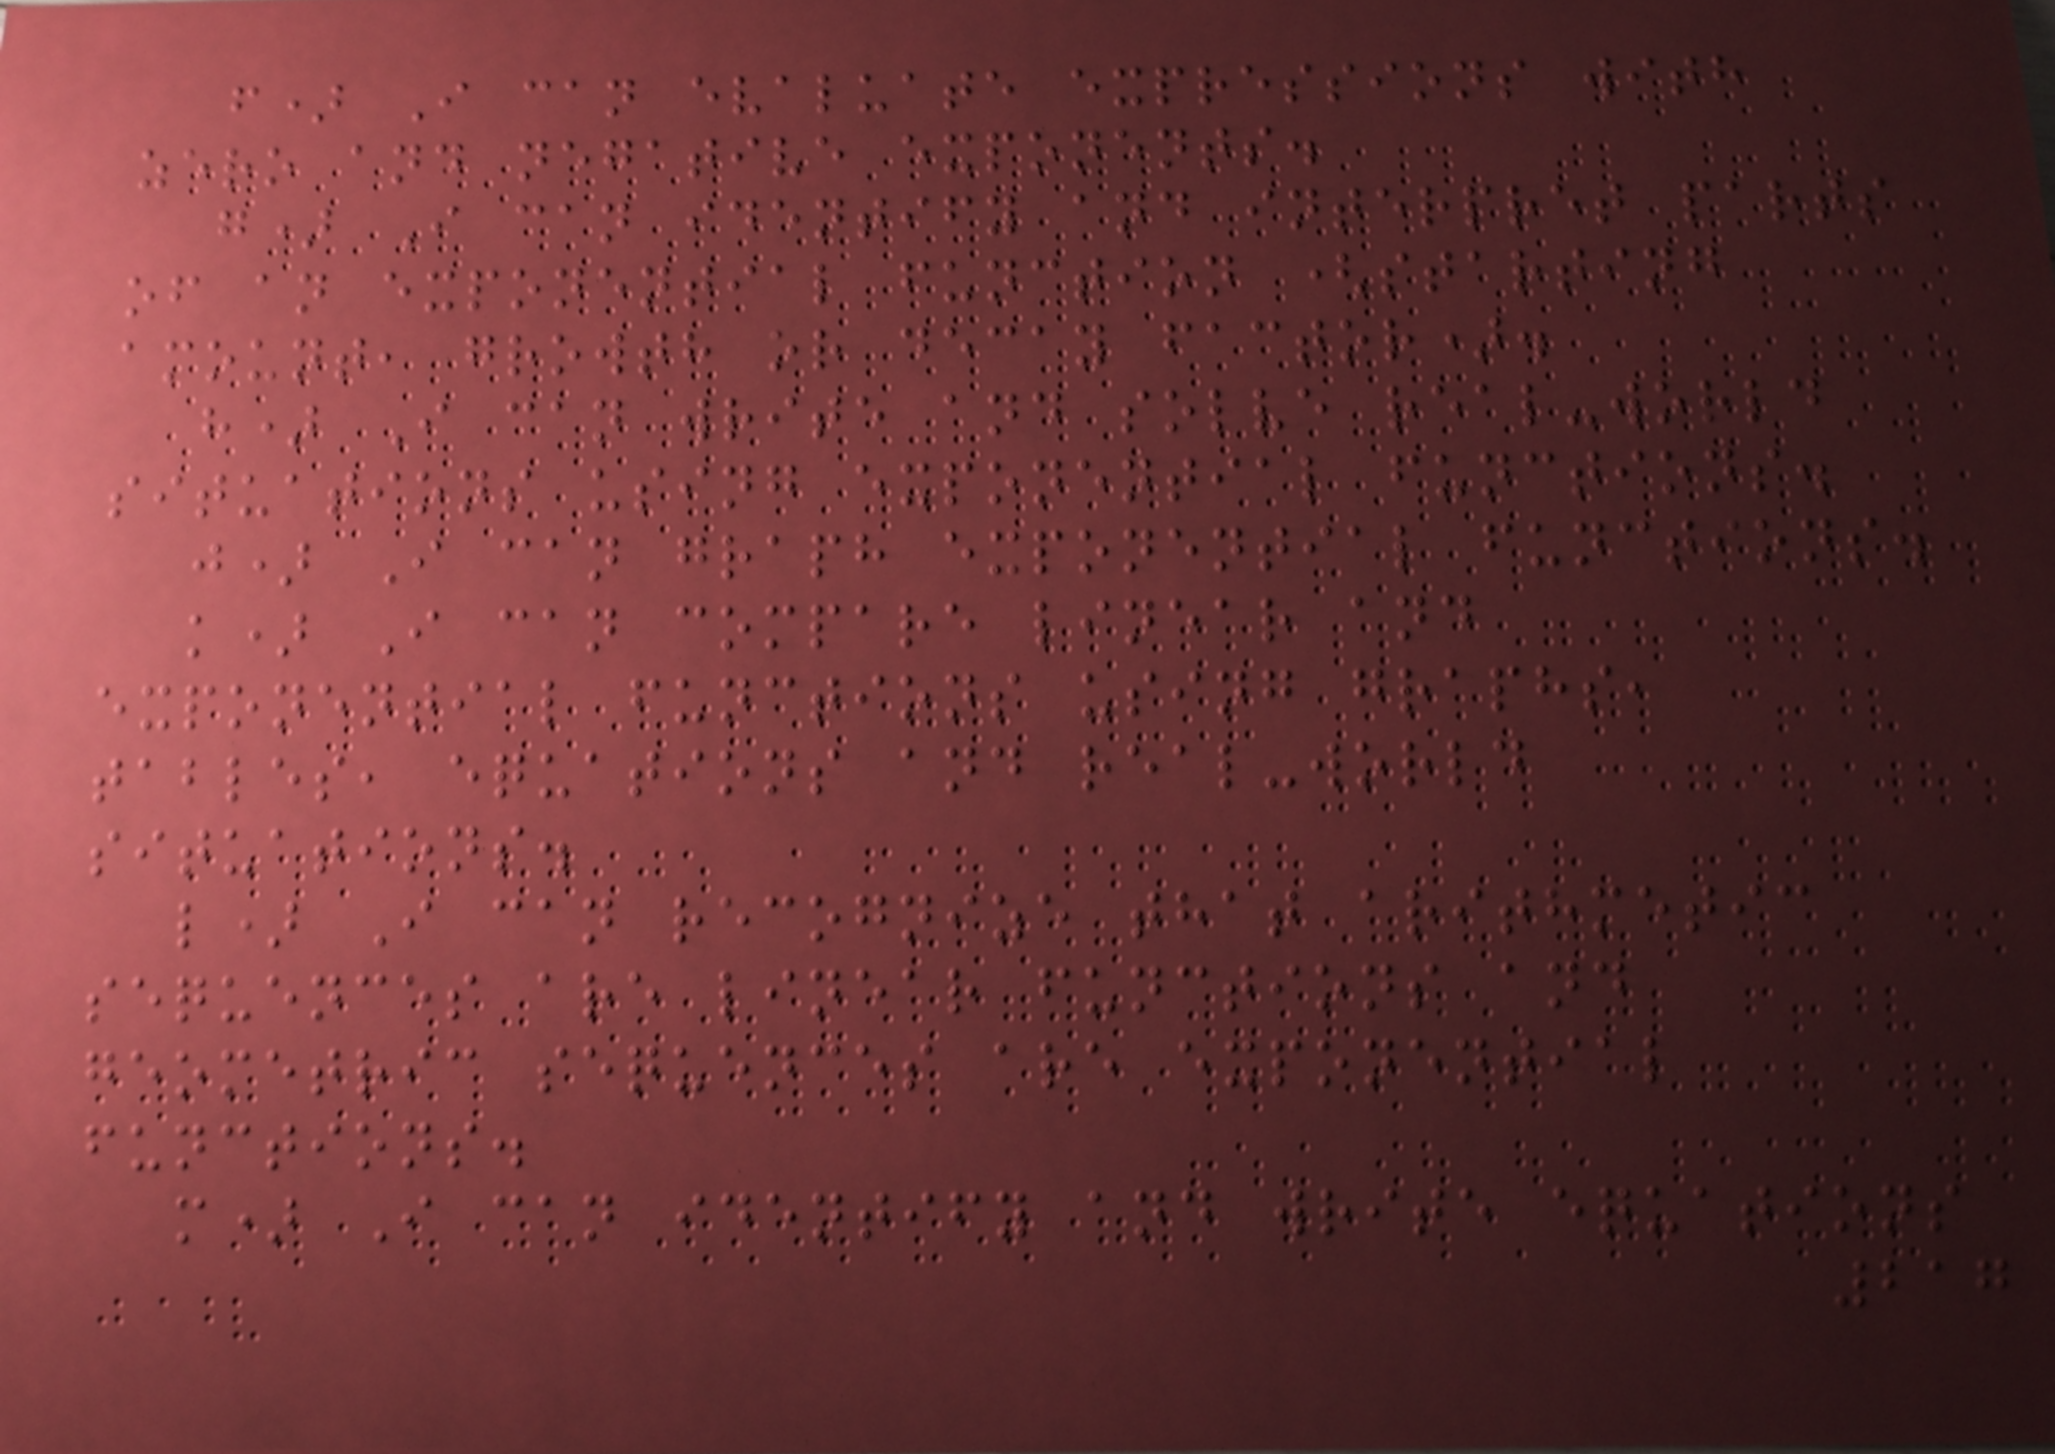f) I can evaluate expressions with
zero and negative exponents.
g) I can identify and interpret parts
of an exponential function (starting
amount, growth or decay factor).
h) I can write and solve real-world
situations using exponential functions.
j) I can graph exponential functions.
k) I can compare linear and
exponential functions using graphs,
tables, equations and real-world
situations.
l) I can recognize that arithmetic
sequences are linear functions and
geometric sequences are exponential
functions.
m) I can identify and write equations
217
